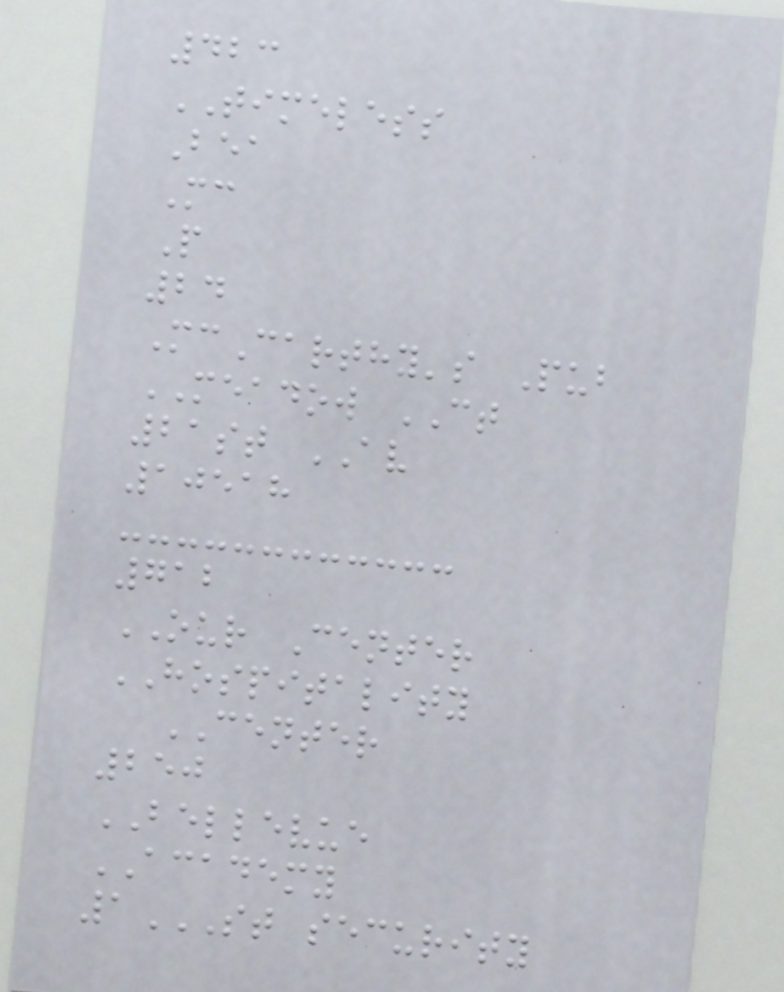423
TIMELESS
Bea
Mc
P
24
McCarthy's Pub
MEADOW CT
21st AV
10518
712
OUR Center
HOSPITALITY
CENTER
250
BELLEVUE
ACADEMY
1ST SECURITY
